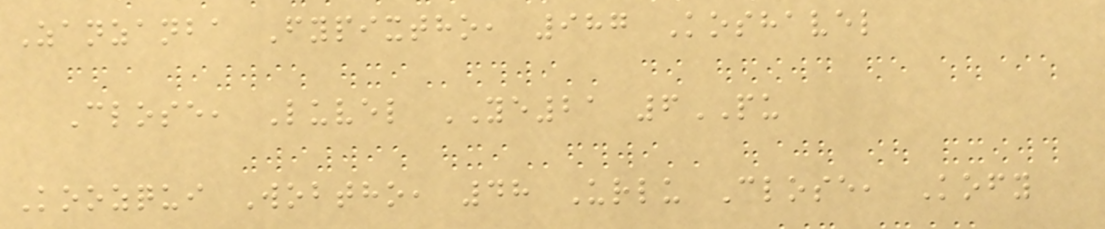Zanzanba Fypixtho, 987 Koshavel
Close, Luvel YE21 6PU
Koozqui Wobtho, 48 Urlu Close, Kofy
